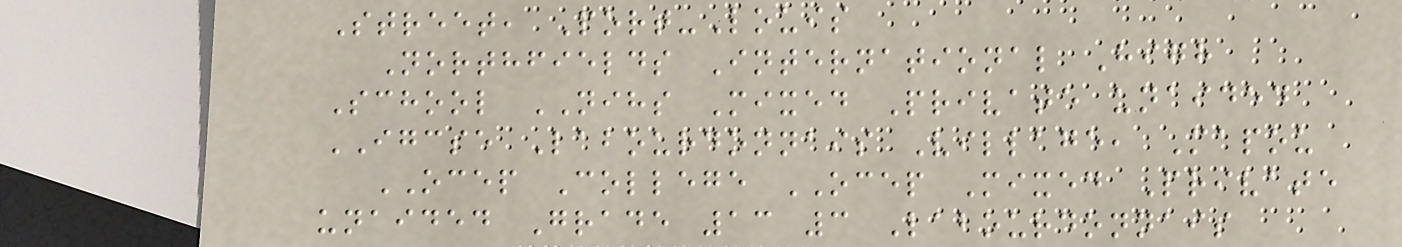Street, Port-Louis
Northfields International High
School NIHS Mixed Private unaided
IGCSE Labourdonnais Village, Mapou
OCEP College OCEP Mixed Private
unaided Grade 13 3 Labourdonnais
